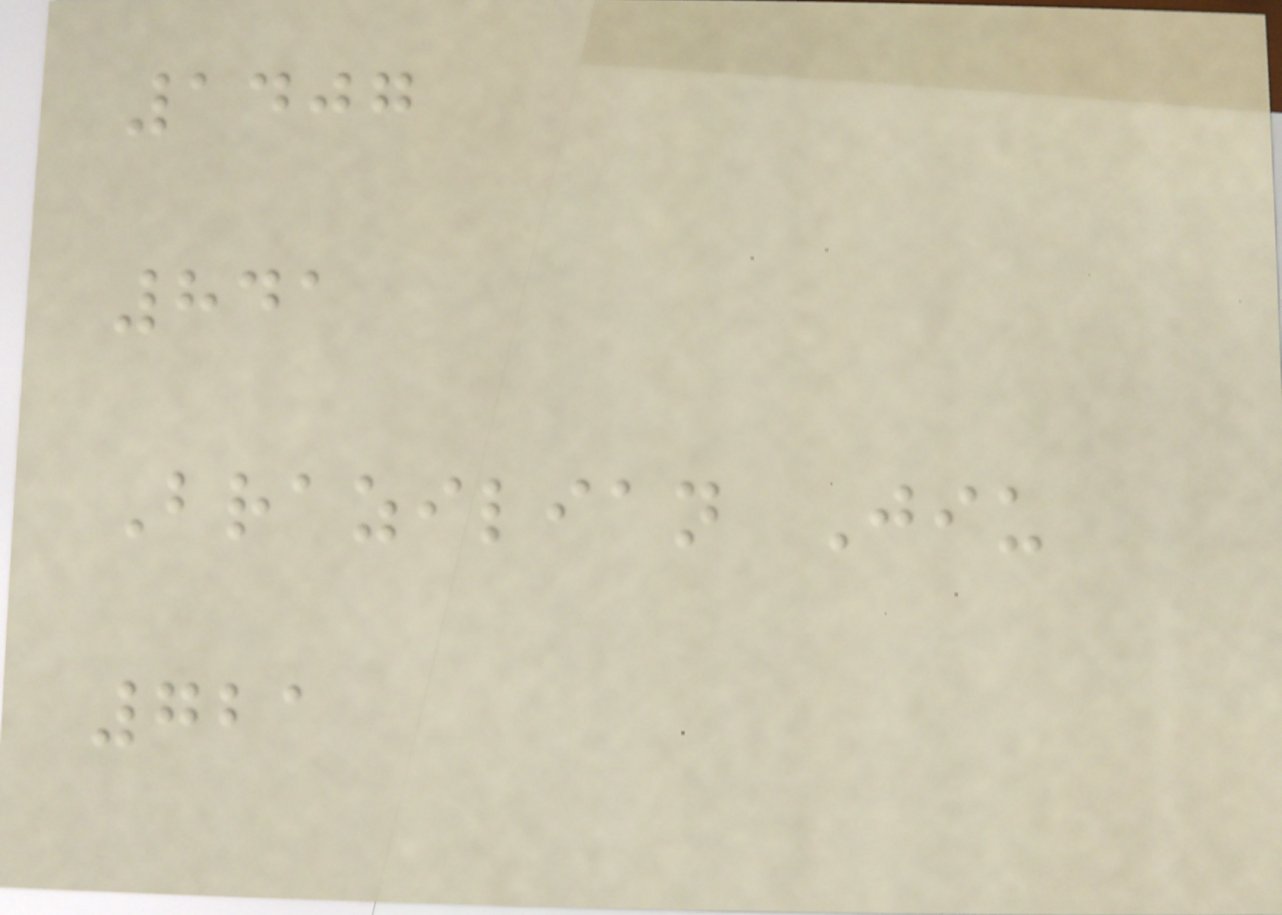1407
841
Brazilian Jiu
721
